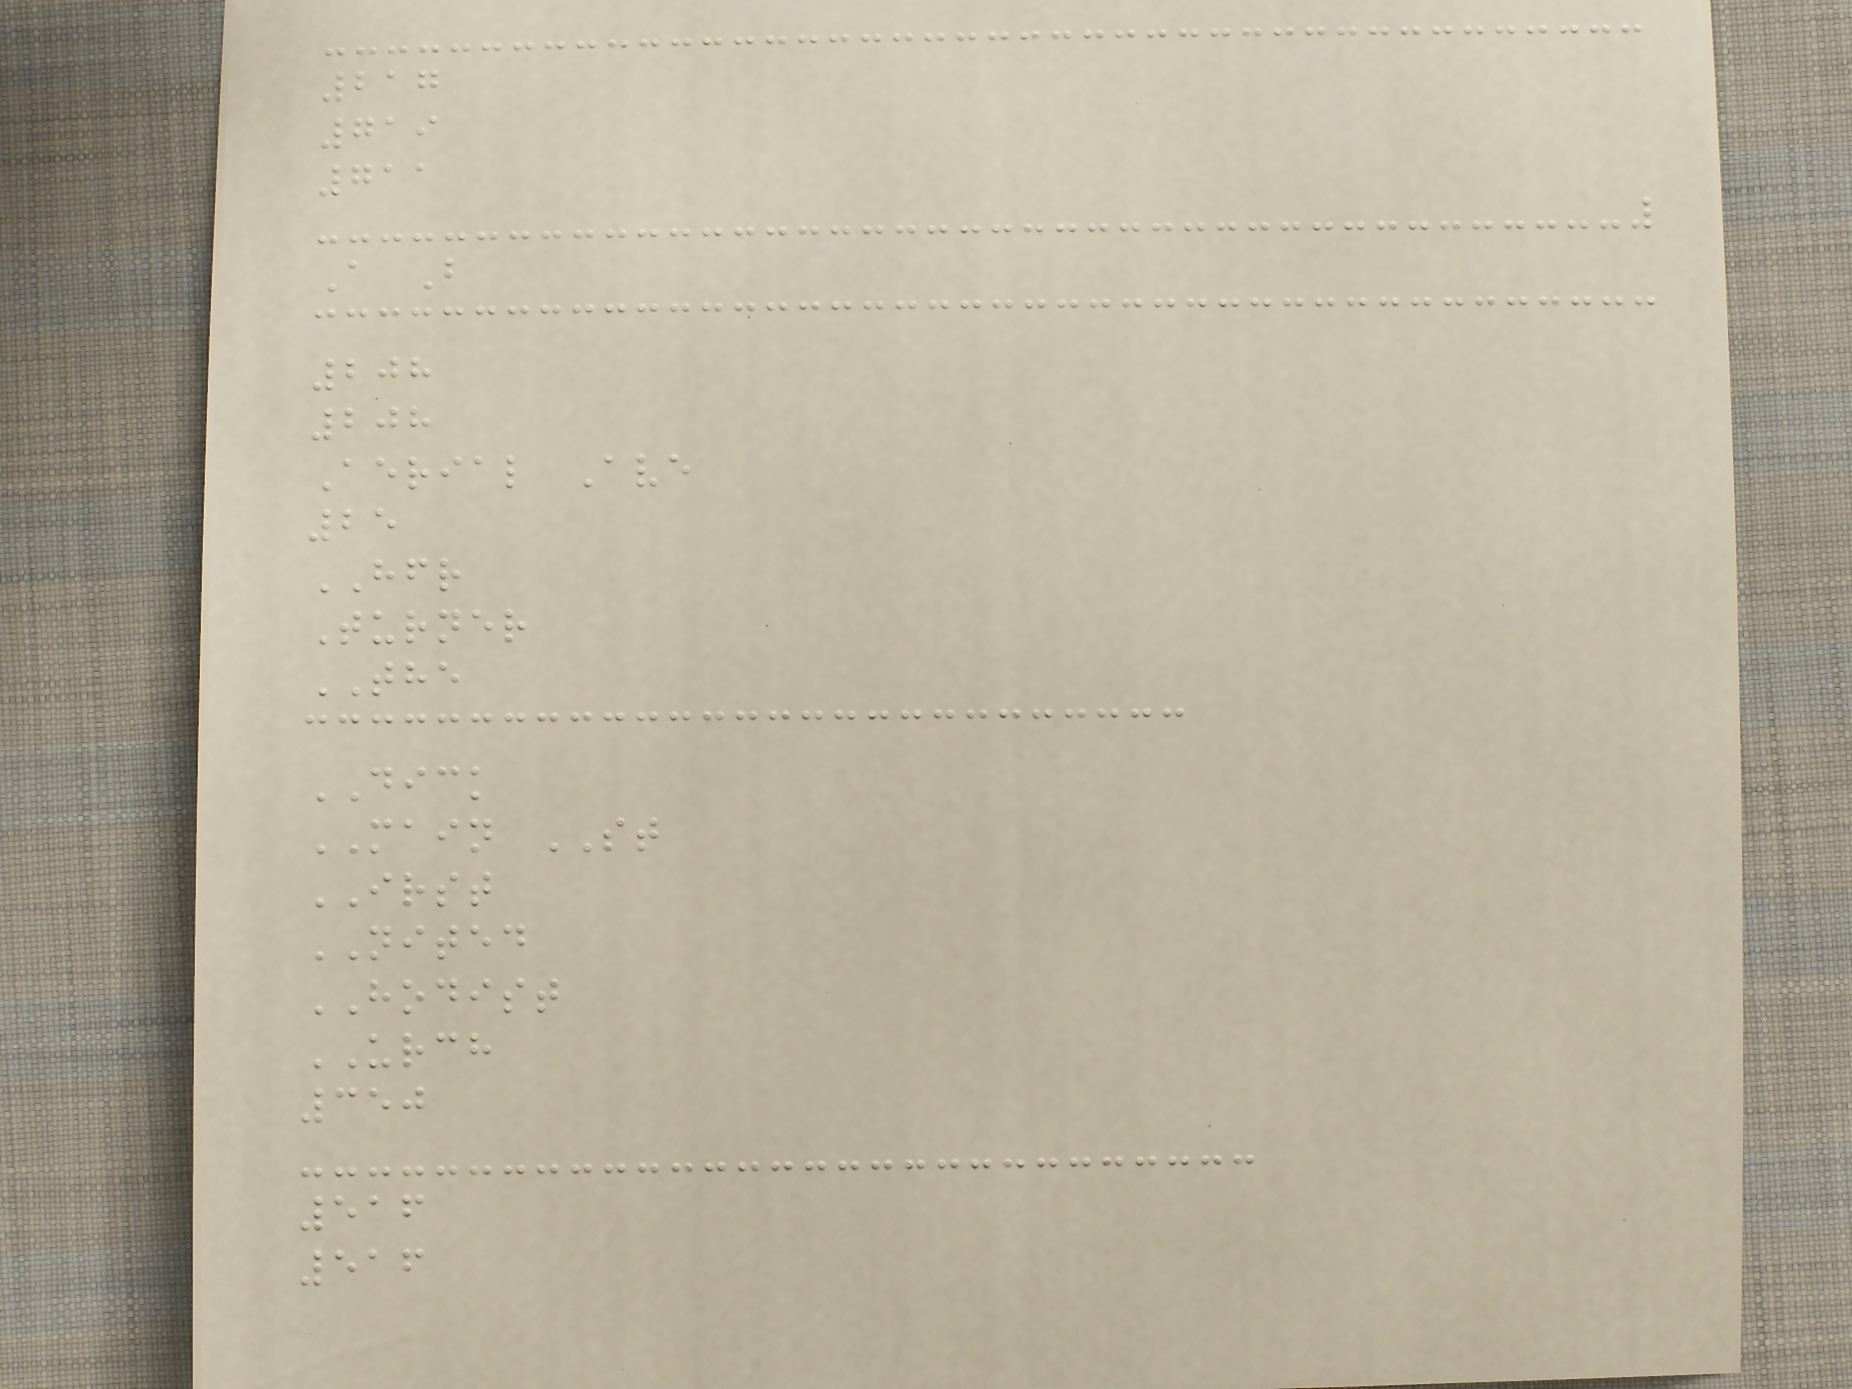217
719
711
A B
208
208
Aerial Ave
25
HFR
Turner
THE
DICK
MAIN ST
IRST
NITED
HODIST
URCH
350
516
516
